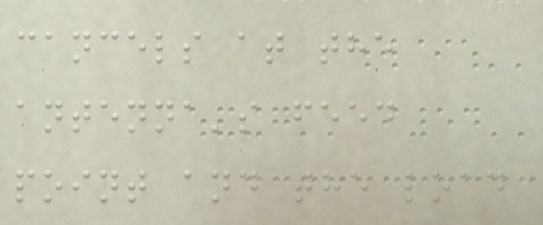cancels at the
antenna's feed
point and the load
